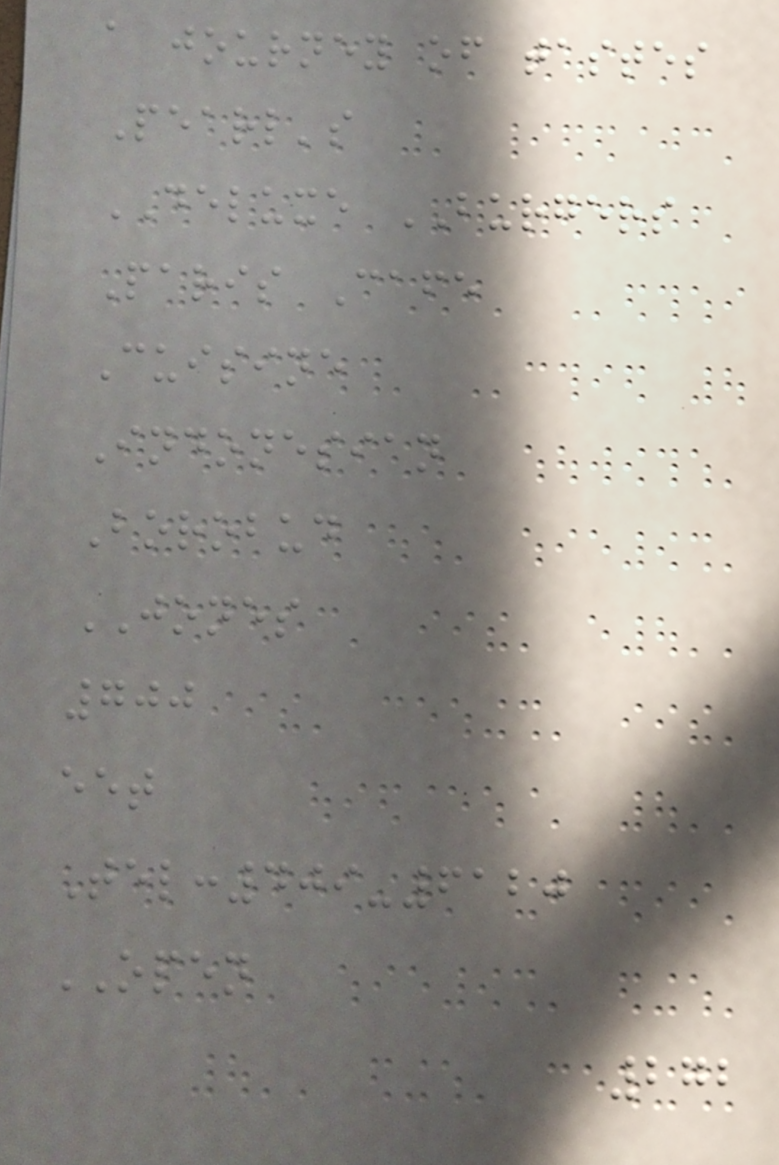a journey of tastes
Pearl's
DELUXE BURGERS
Paris Cafe
Cuisine
Indonesian
Borobud
JONES
700
eet
Tel:409-6120
OPEN
272
